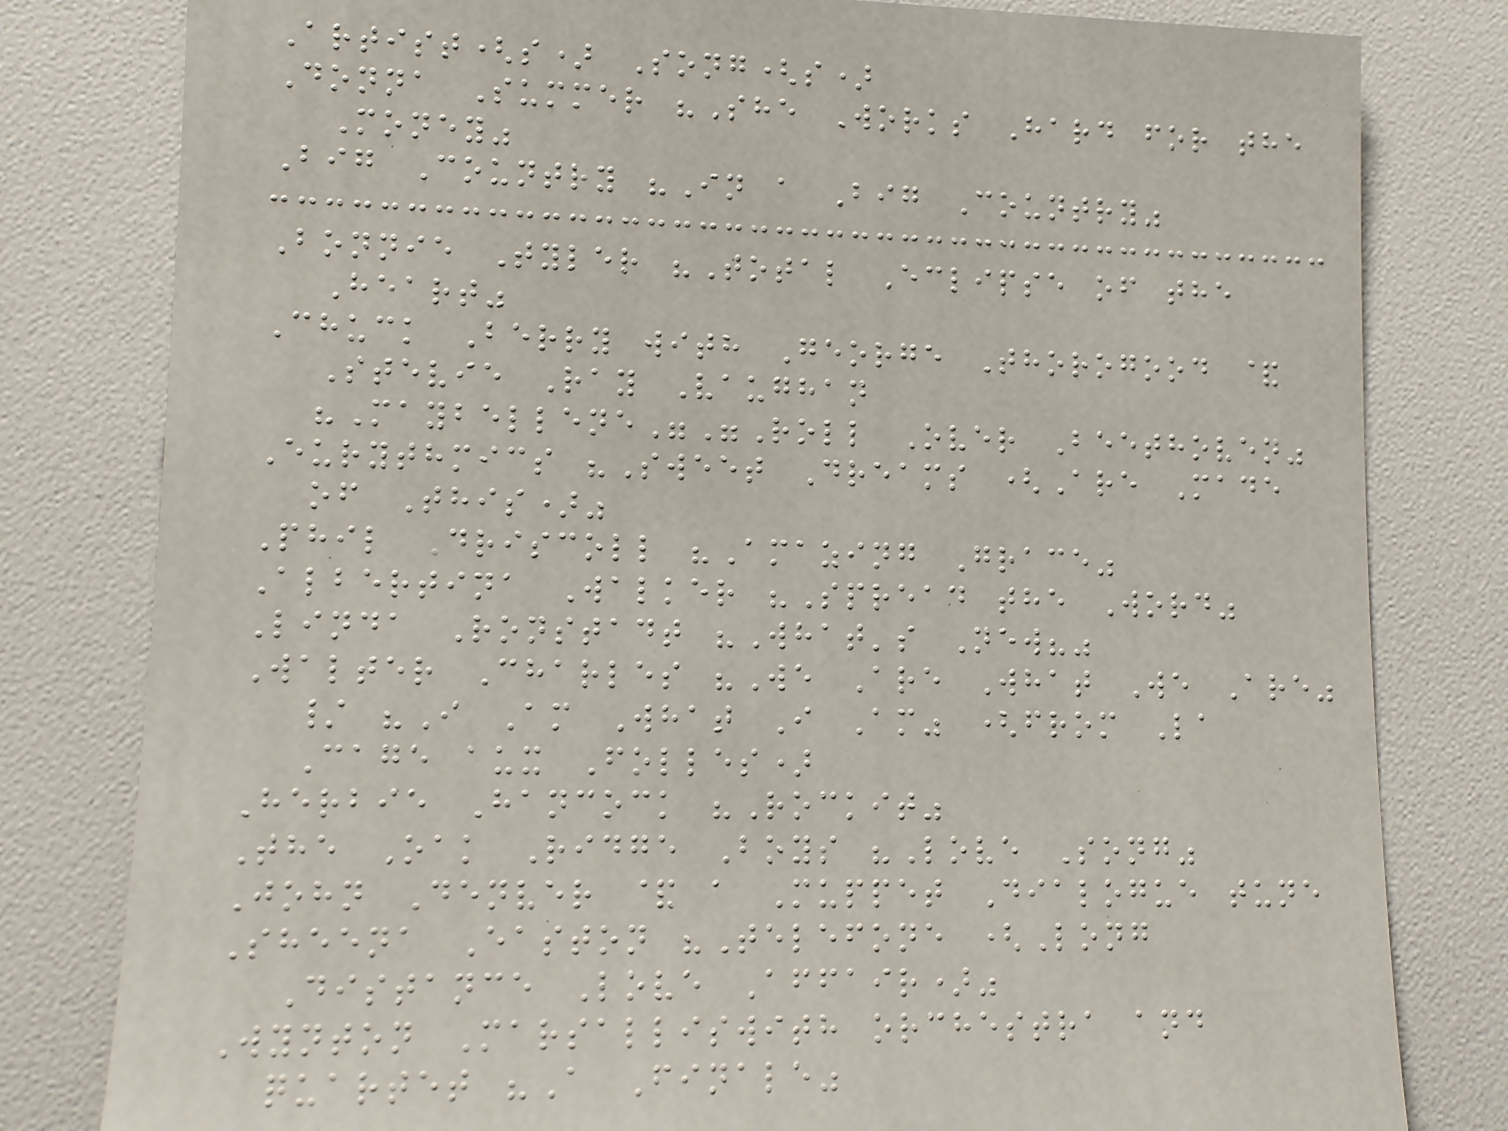Artist(s) Song(s)
Donna Summer "She Works Hard for the
Money"
Big Country "In a Big Country"
Bonnie Tyler "Total Eclipse of the
Heart"
Chuck Berry with George Thorogood &
Stevie Ray Vaughan
"Maybellene""Roll Over Beethoven"
Eurythmics "Sweet Dreams (Are Made
of This)"
Phil Driscoll "Amazing Grace"
Albertina Walker "Spread the Word"
Linda Ronstadt "What's New?"
Walter Charles "We Are What We Are"
/ "I Am What I Am" (from La
Cage aux Folles)
Herbie Hancock "Rockit"
The Oak Ridge Boys "Love Song"
John Denver & a Muppet Dialogue tune
Sheena Easton "Telefone (Long
Distance Love Affair)"
Wynton Marsalliswith orchestra and
quartet "A Finale"
